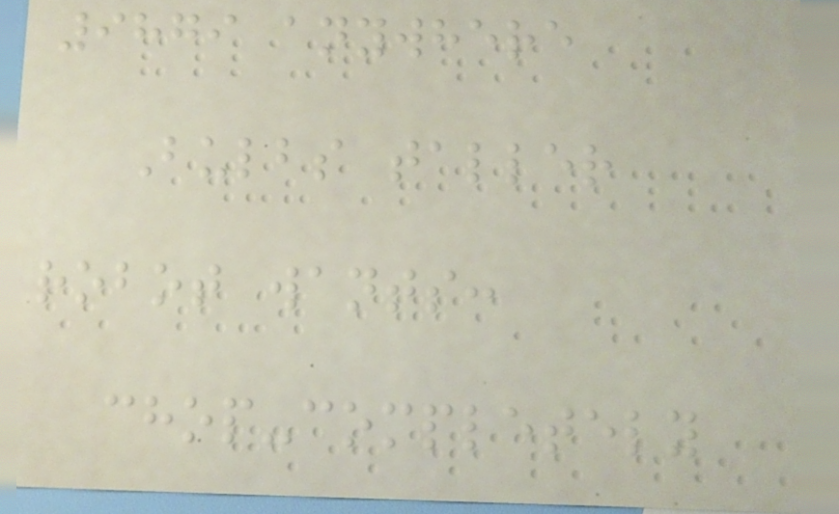9879 anywhere
Bulbs taller
robot wants:
chop-completely
